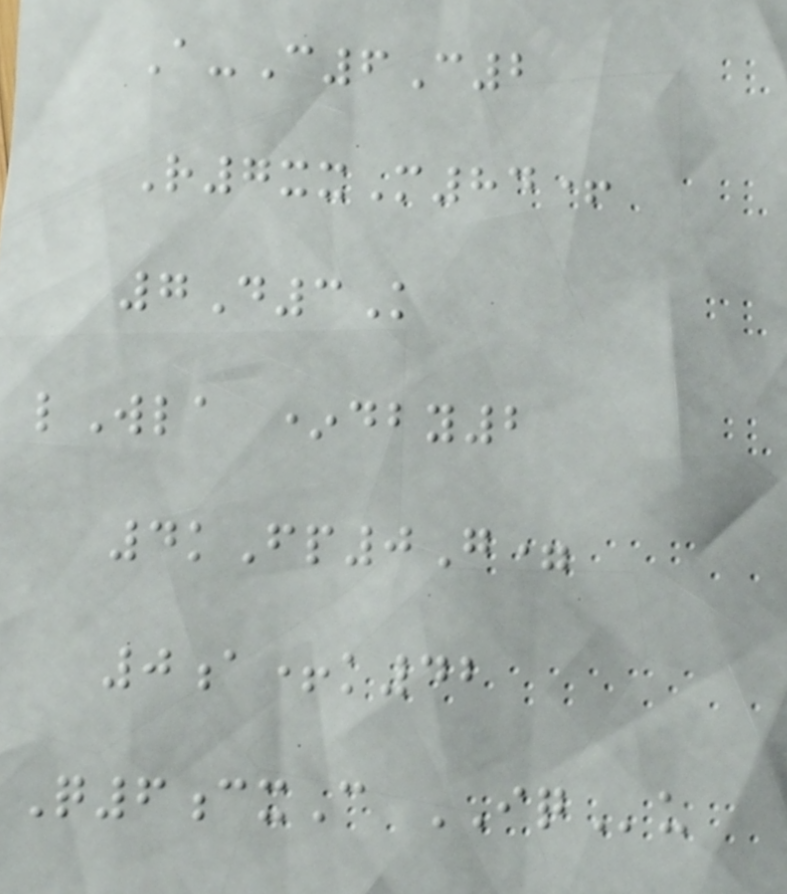A-C6C2
R7xxM84+
7D3K
lWla *dby2
4kFp0G=
0a+k42
Q6cxC IQu
